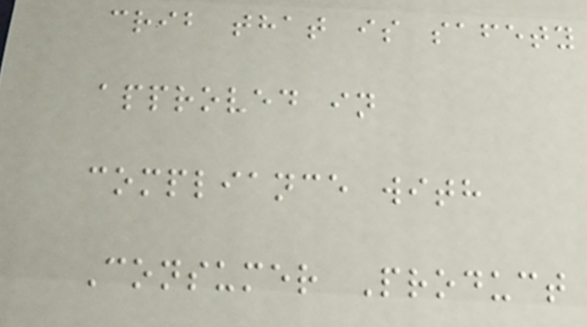crib that is safety
approved in
compliance with
Consumer Product
